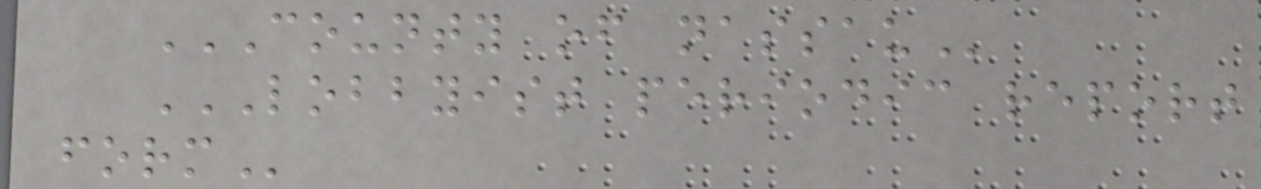COUNTY OF NASSAU
LOBBYIST PERIODIC REPORT
FORM
